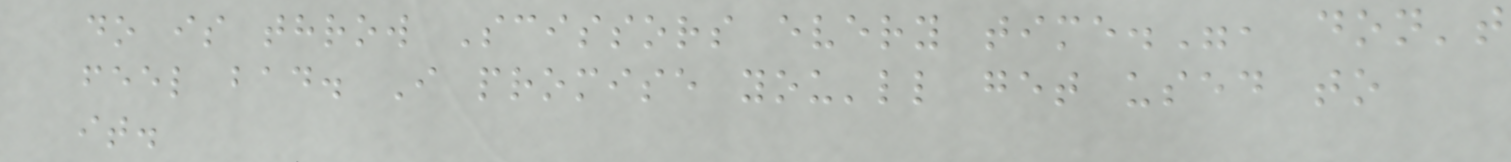do is throw Scissors every time.", don't
feel bad. I promise you'll get used to
it.
